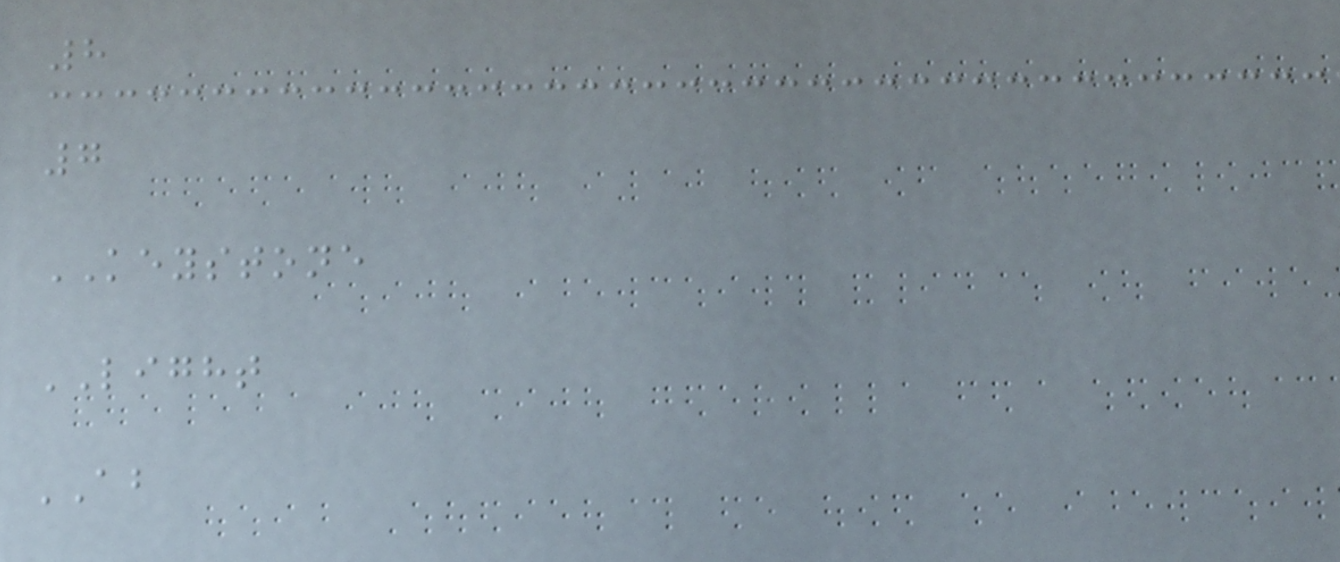8
7
KEYSTONE
LIGHT
AB
